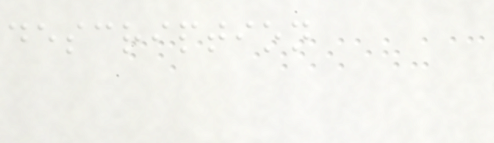description
